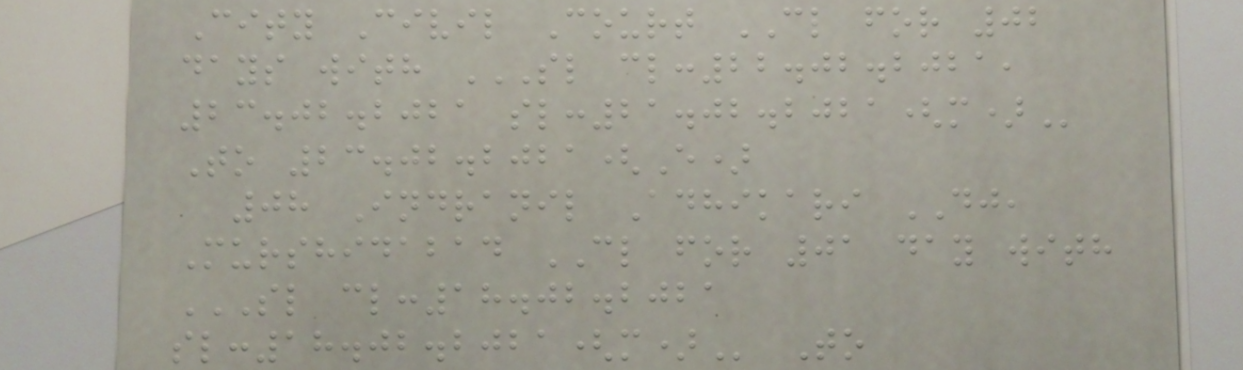City Civil Court CL for 02
days with SL CL:22.02.2021,
23.02.2021 SL:21.02.2021(M)
To 23.02.2021(E)
08 Indranil Adhikari DJ,
Murshidabad CL for 01 day with
SL CL:18.02.2021
SL:18.02.2021(M) To
